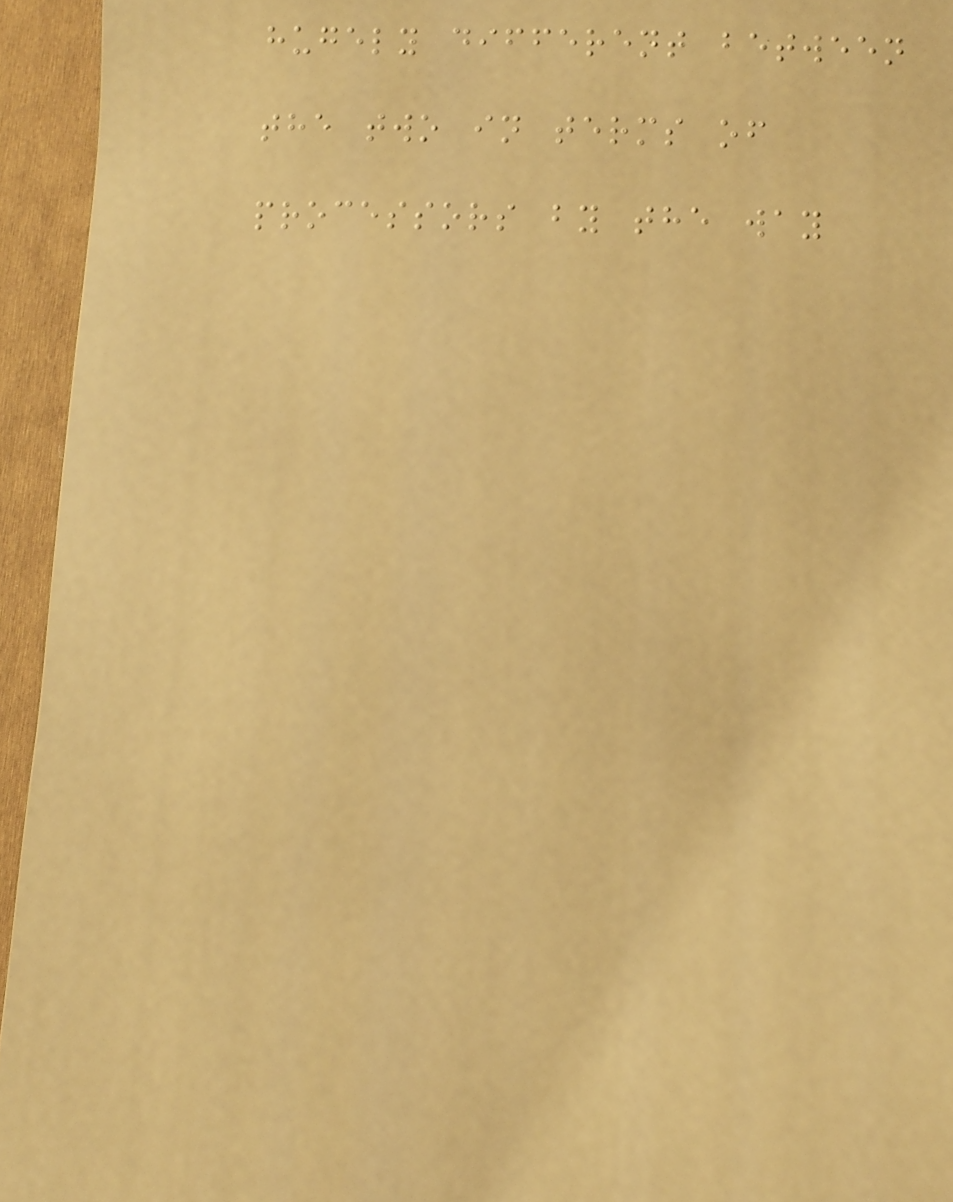hugely different between
the two in terms of
processors by the way
